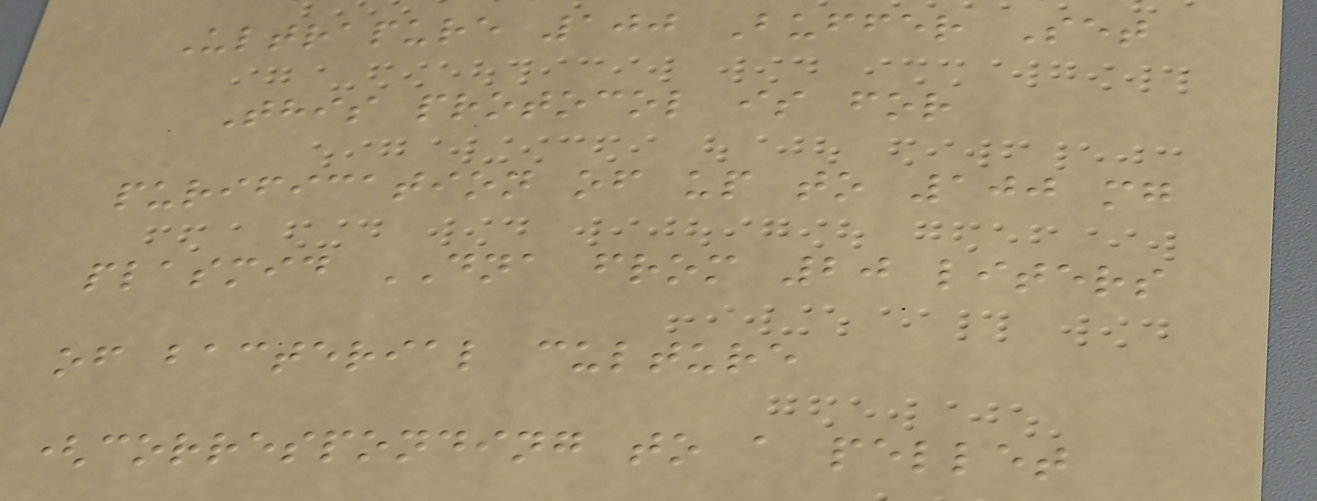Ultrapure 100 Buffer Set
This protocol is for
purification of up to 100 mg
plasmid DNA from 20 liters
of bacterial culture
(corresponding to a pellet
